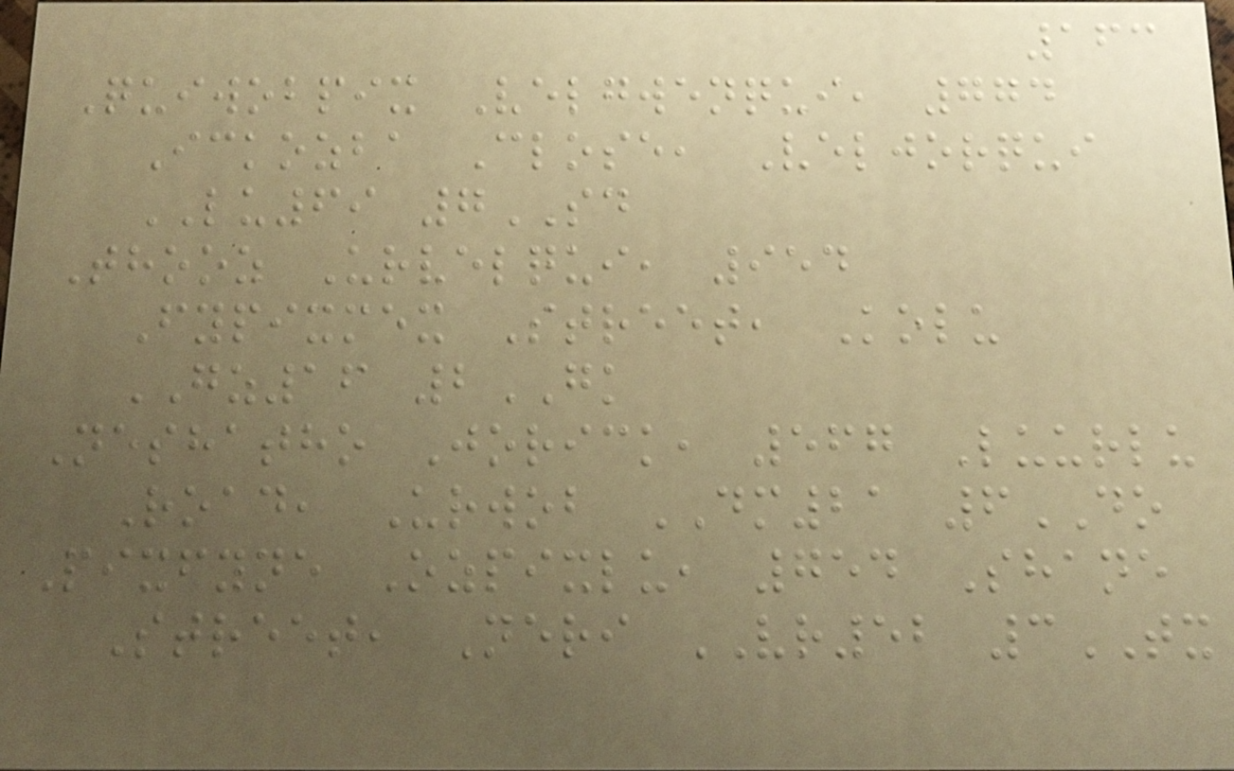163
Quiwobpix Velgwenqui, 774
Ickozba Close, Veljorqui
LU69 7SD
Thooz Urvelqui, 954
Fypixmex Street, Kolu
GZ16 2GK
Neshatho Jorick, 567 Luurlu
Road, Urwob DM21 6DO
Pixfyne Ozpixlu, 754 Shane
Street, Neri VR52 3TX
